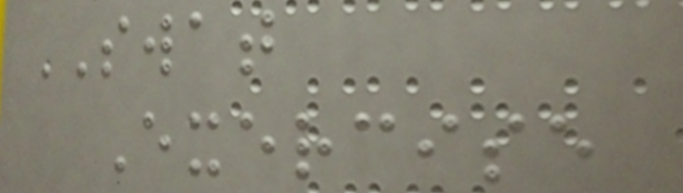SWAT
Exercise
